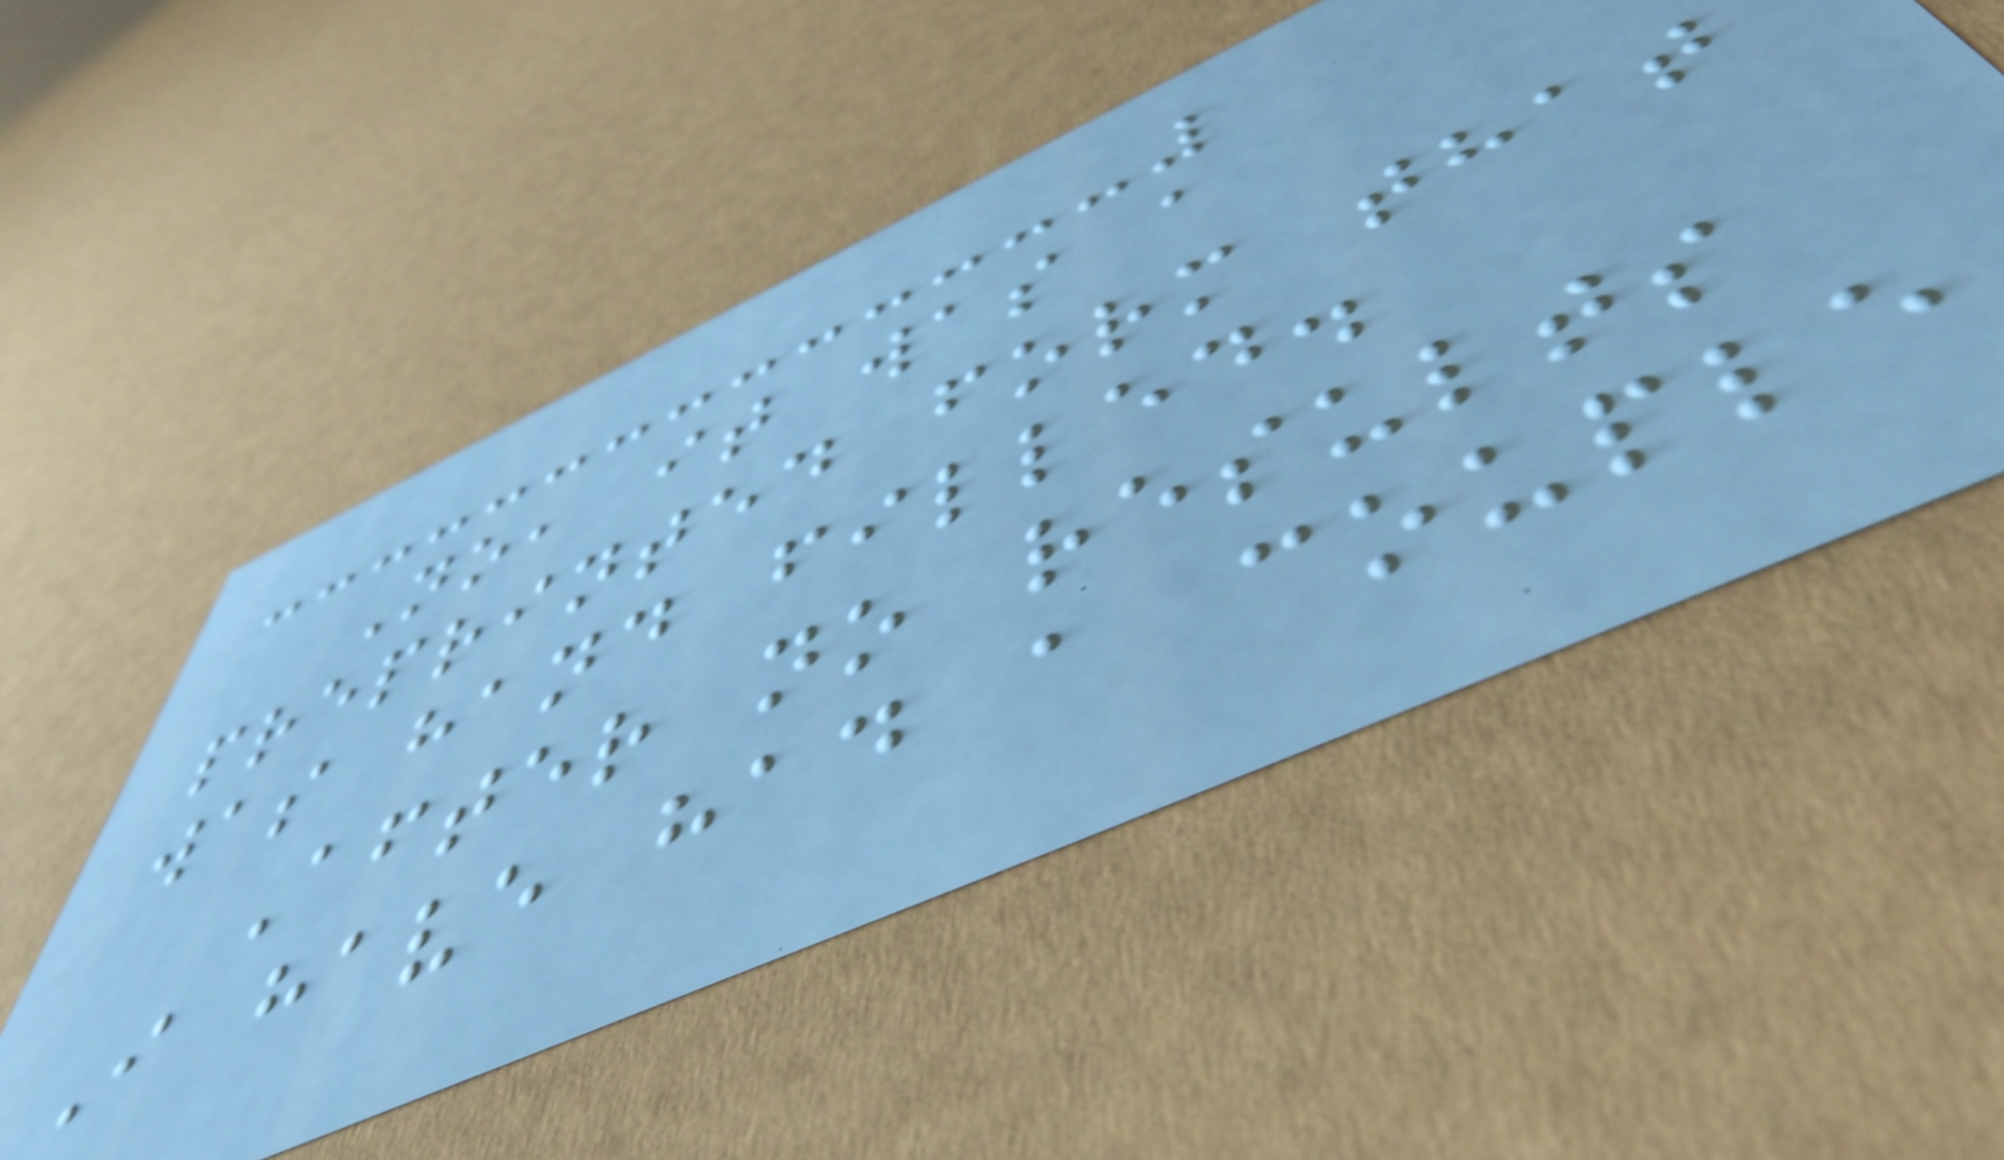No, it was a
preprinted form that
was hand filled.
After no results
I have had a couple
